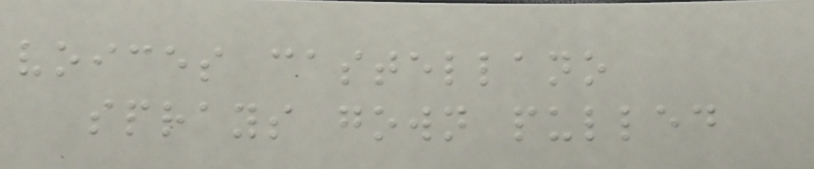voices castellano
sprays gown pulled
